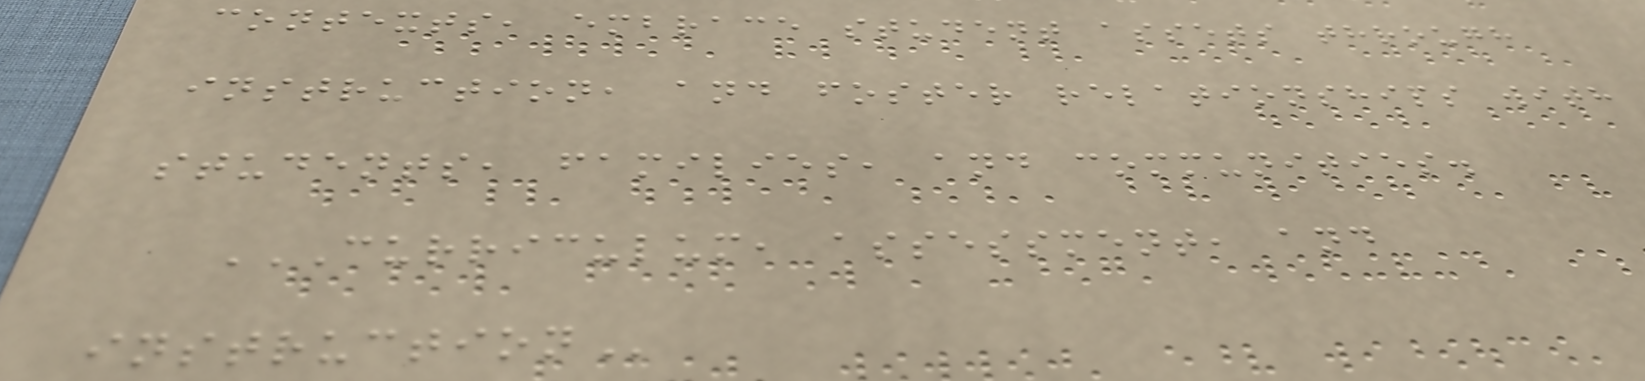contexts, embrace student assets through
instruction, and foster relationships with
students, families, and communities.
CURRICULUM, ASSESSMENT, AND
INSTRUCTION
